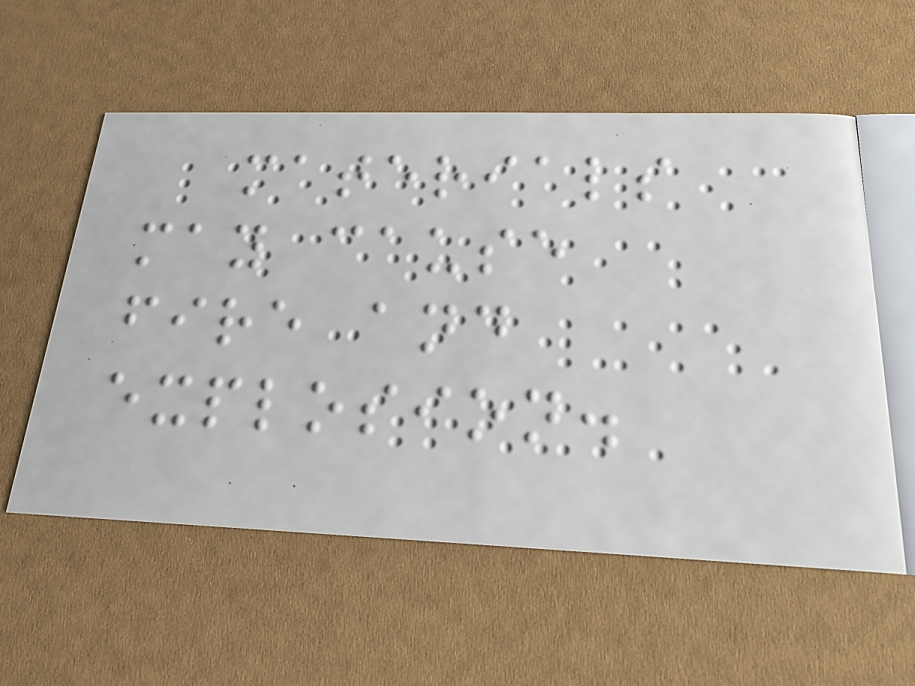materials
may cause
fire and
explosion.
